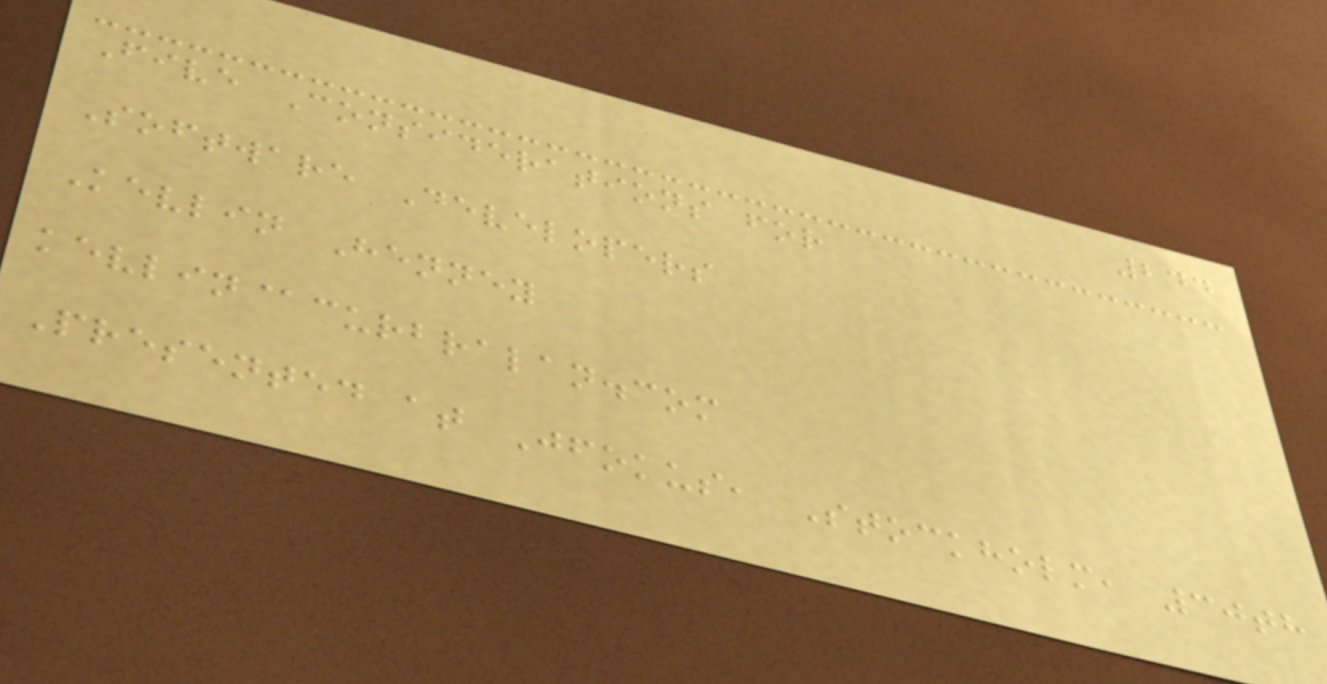244
Five Considerations for
Software Developers
Kevlin Henney
kevlin@curbralan.com
Presented at Jfokus, Stockholm, 30th
